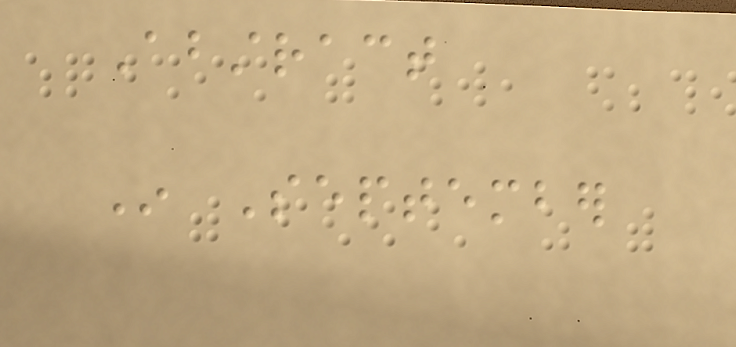Abstract
In September
